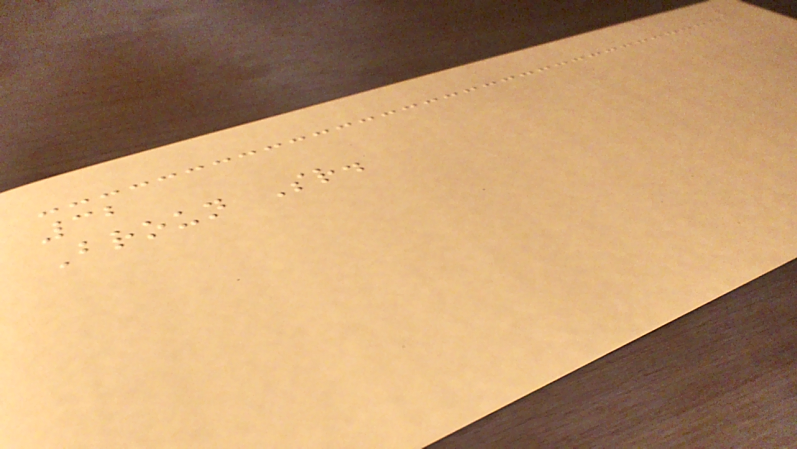32
Broun Sr.
